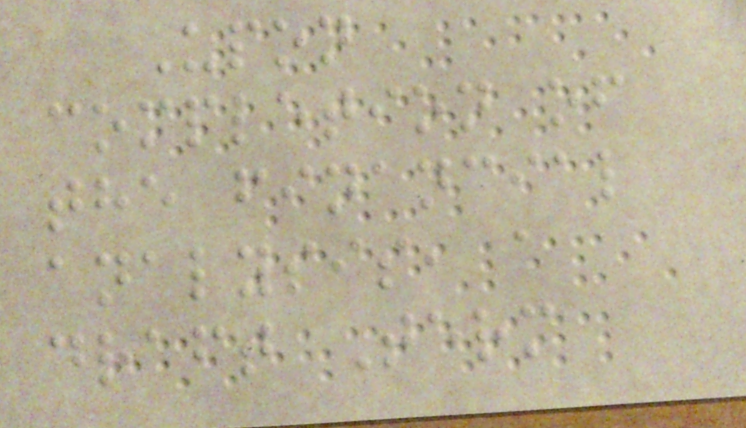Upon
completion of
the financial
analysis, a
draft Term
